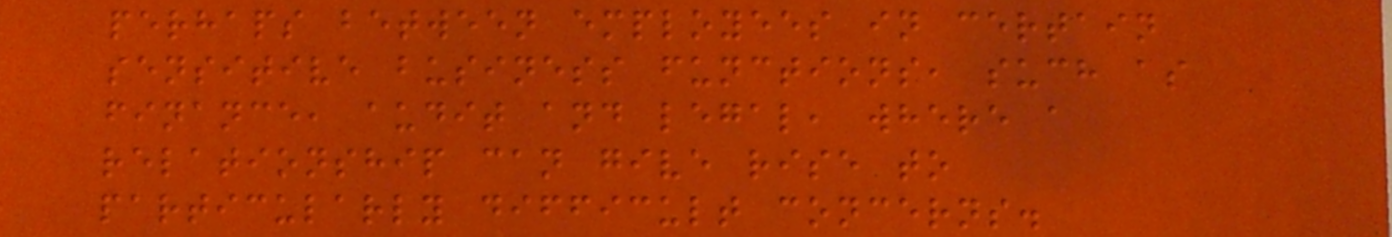perhaps between employees in certain
sensitive business functions, such as
finance, audit and legal, where a
relationship can give rise to
particularly difficult concerns.
